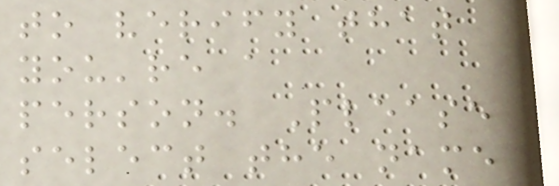to verify that
you're a
person. Please
select the name
